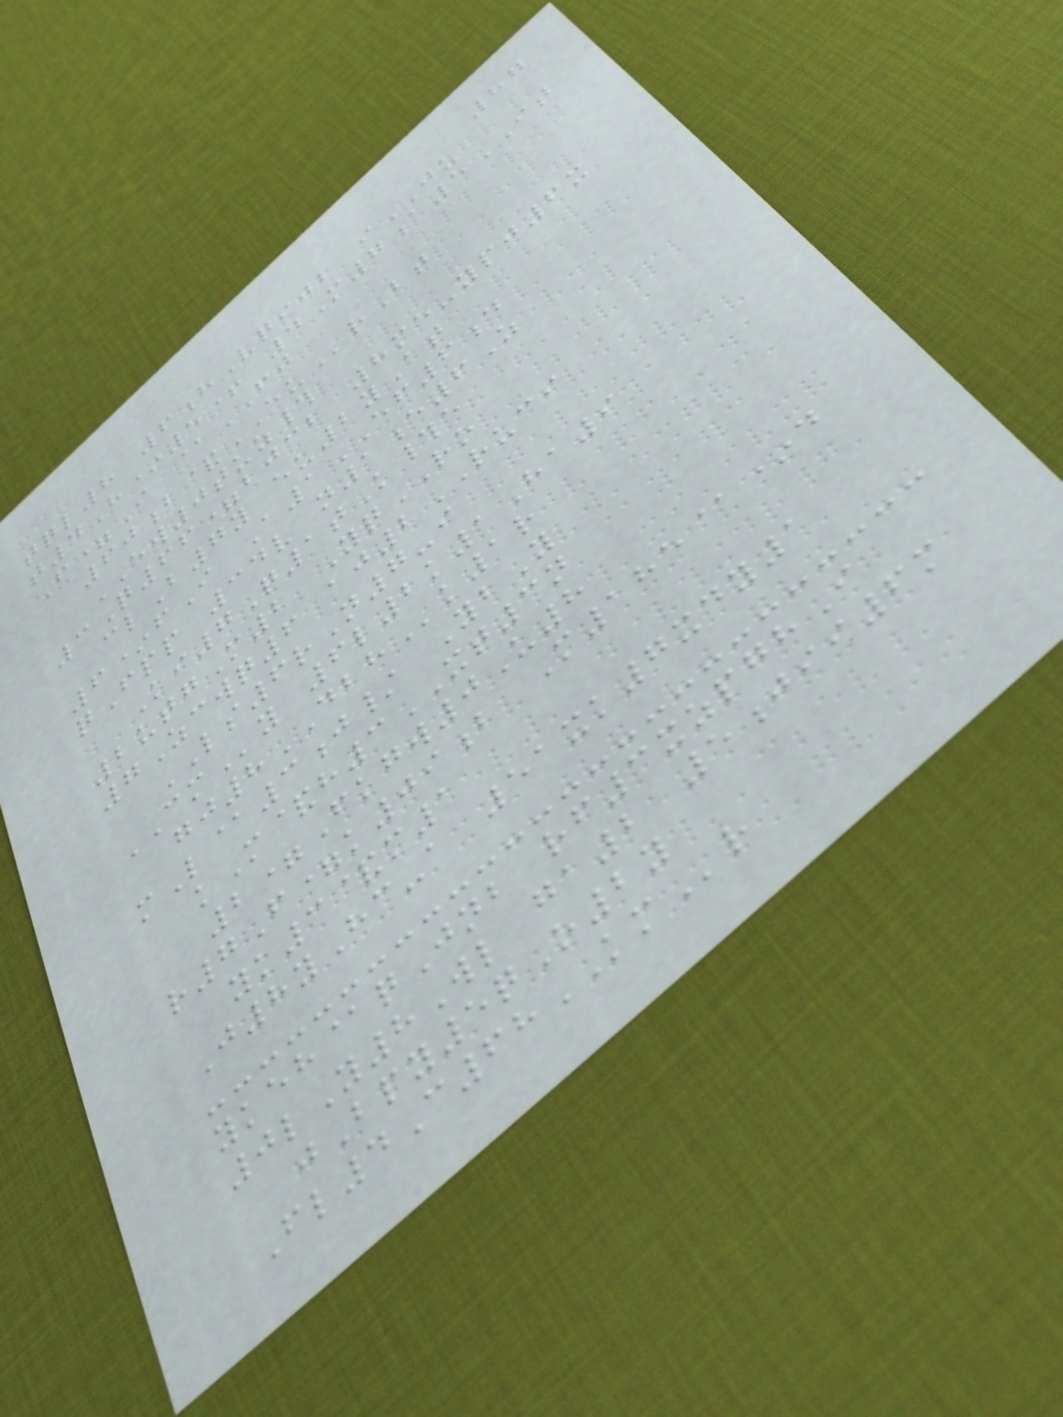87
tql8 6hVqijb iJU
t4H*5+ 4M7a5IT
F=I @FJ
60b&EUrBt
EW0tuz#
3Q66=bjcb 8me-ypj6x
clB7y eu2yAt
6*fI A1EF6d
qFpp 34v n1e6Z
Ki7Q1tK#e
2utgM2 YqRO
7Zcwq6 aj2RUCI
LS6rN7-i
CMy 6l2k1Ha9
gj8DBHk1r
mL@3j/ YbY
kM&h3XT3n
2=Fkgw0U8
r7F=k09b M185@*d
yk3&m1
J8yHc-a 51xk7xdy1
ykeh@qJnb rf3xzpghI
0lY8Wl ga2 5jii6m
jBpy5qO2y
Fl4C68KMr
